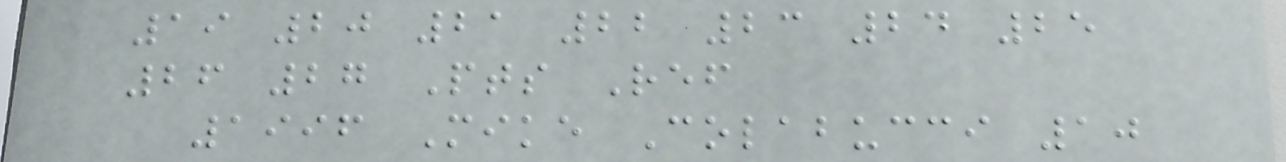19 20 21 22 23 24 25
26 27 Pts Ref
1996 Mike Colabucci 10
